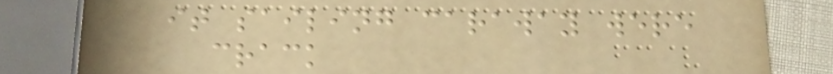it sailing caraway were
crack
